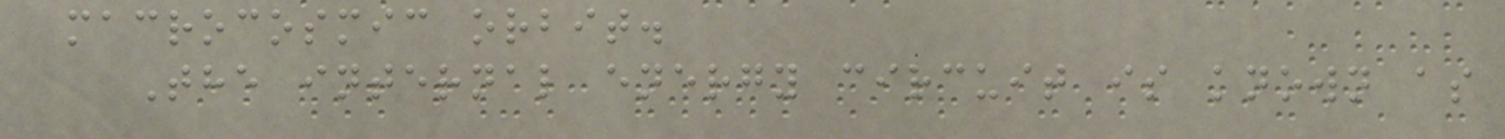macrocosmic orbit.
The internal energy circuit is known as
